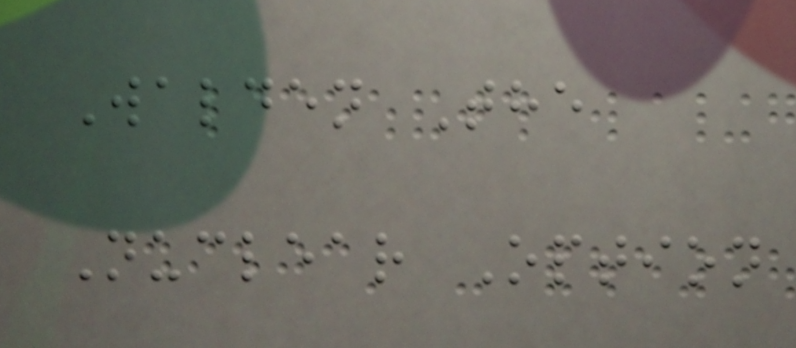Walden The
Nuclear Option
